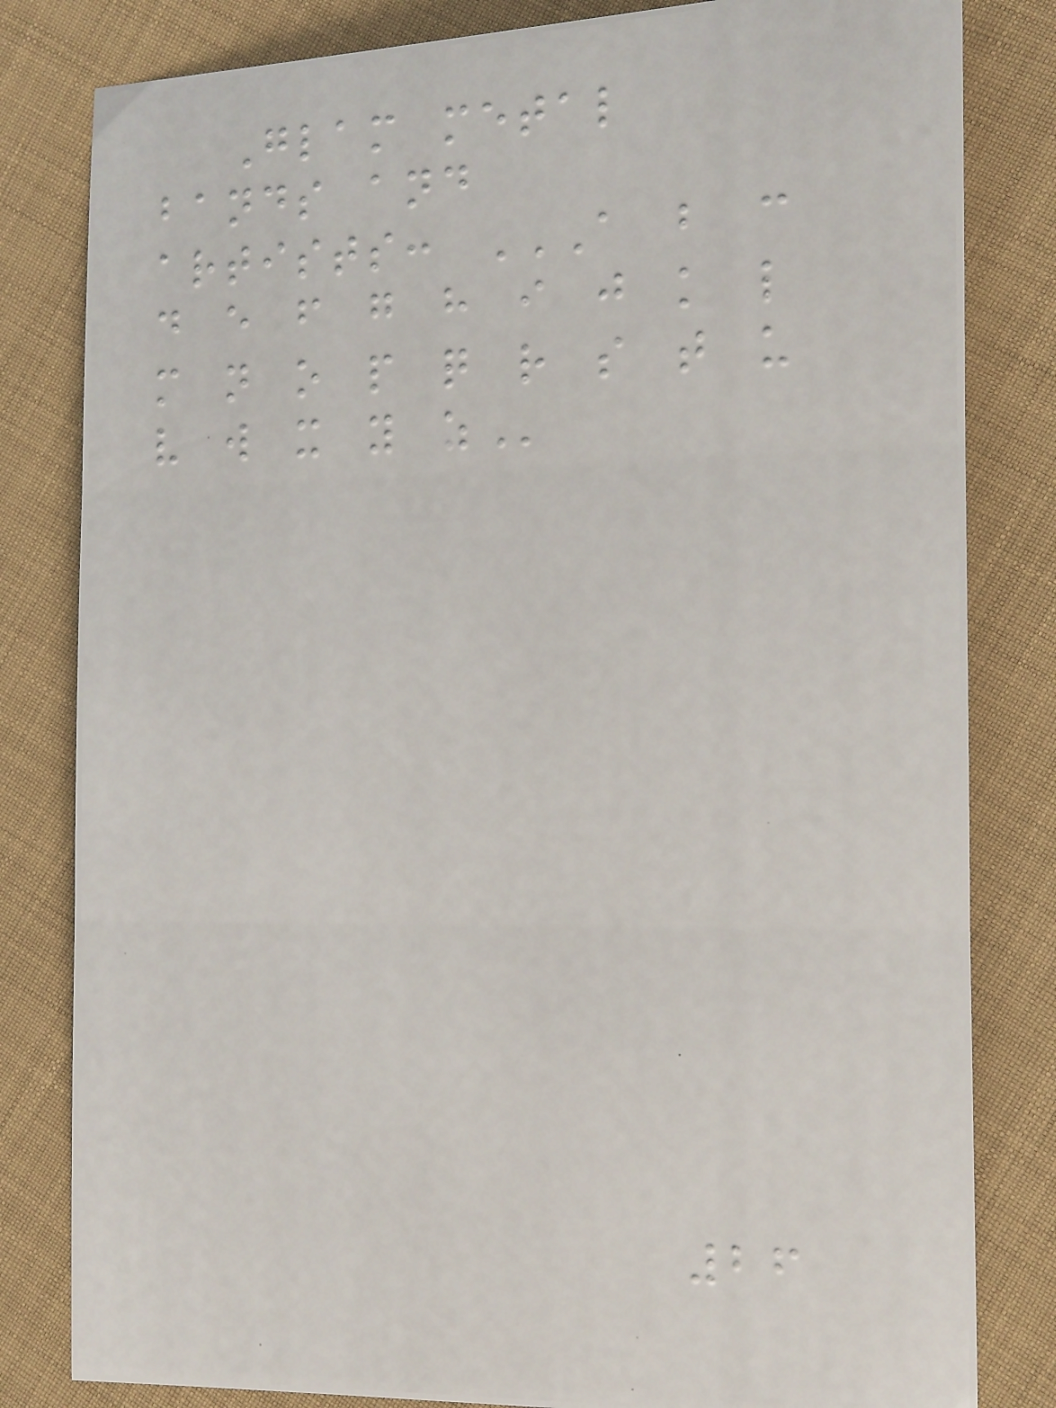Glam metal
bands and
artists: A B C
D E F G H I J K L
M N O P Q R S T U
V W X Y Z
26
